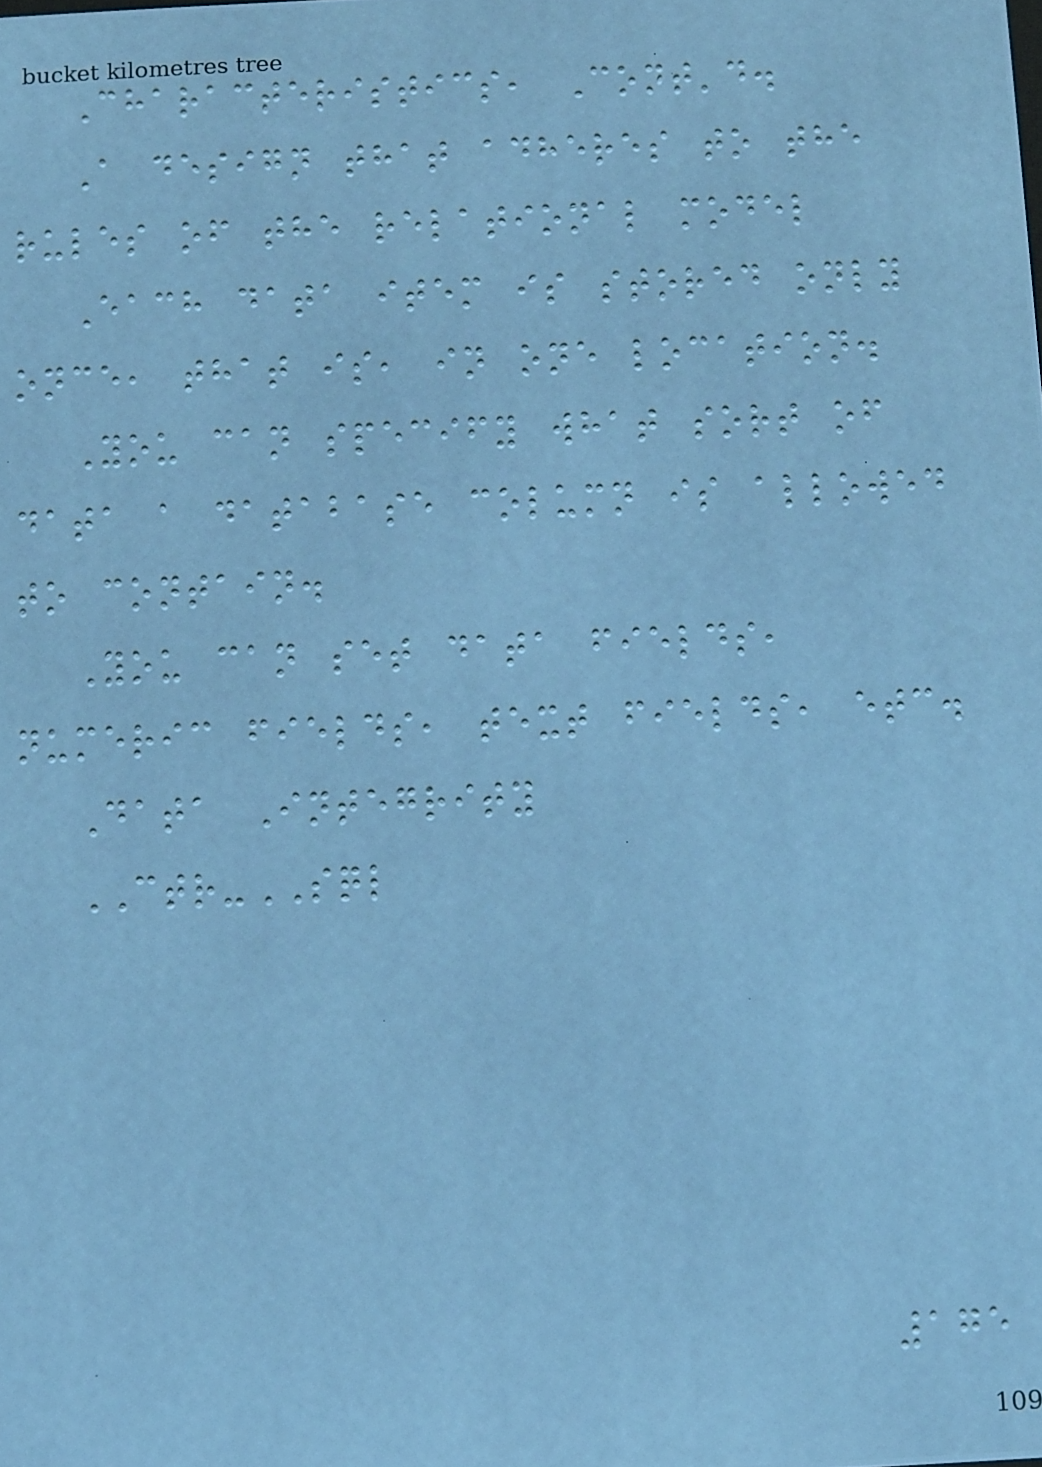Characteristics, Cont'd.
A design that adheres to the
rules of the relational model
Each data item is stored only
once, that is, in one location.
You can specify what sort of
data a database column is allowed
to contain.
You can set data fields,
numeric fields, text fields, etc.
Data Integrity
CTR-SQL
175
